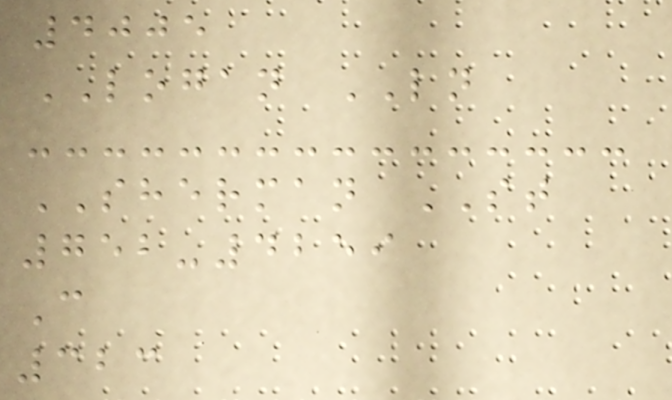4005
LOGAN LN
SHERMAN ST
752-4259
C
323
